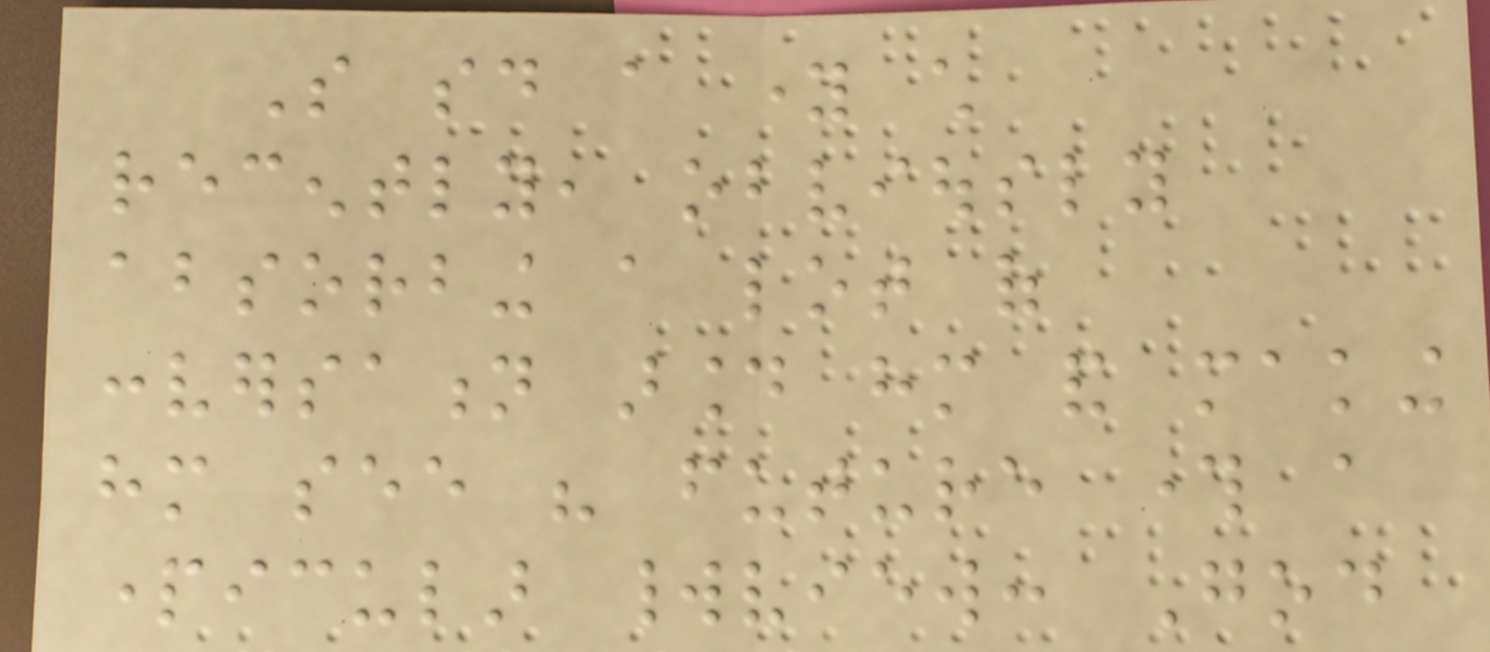So said a young child
recently, obviously
absorbing a lot of
conversation around him and making
him see his future through a
particular worldview: God
